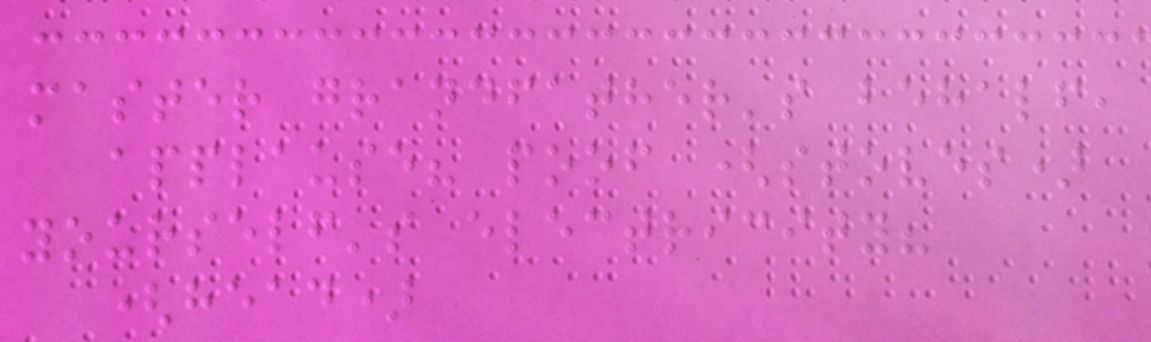master grandfather's behalf,
applause? poof (stoves)
yourself's electricity?
(head)
